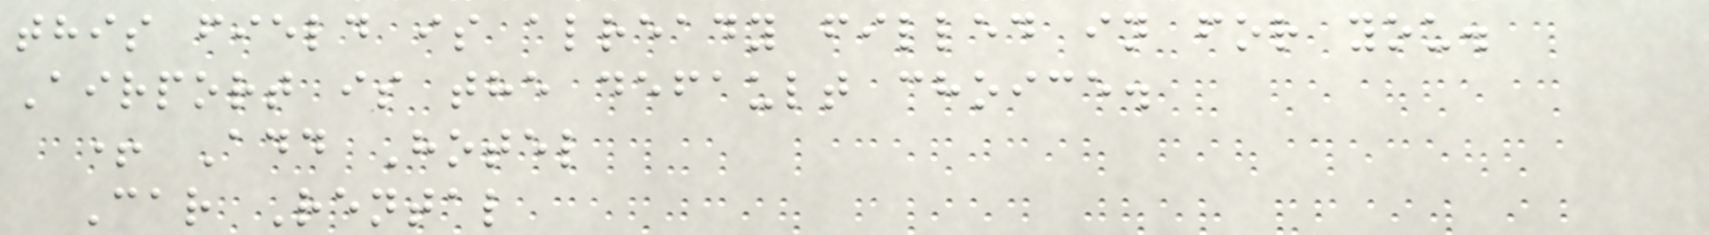this field is already filled in for you.
Airport is the default choice.
+ Add Hotel
Car Rental
